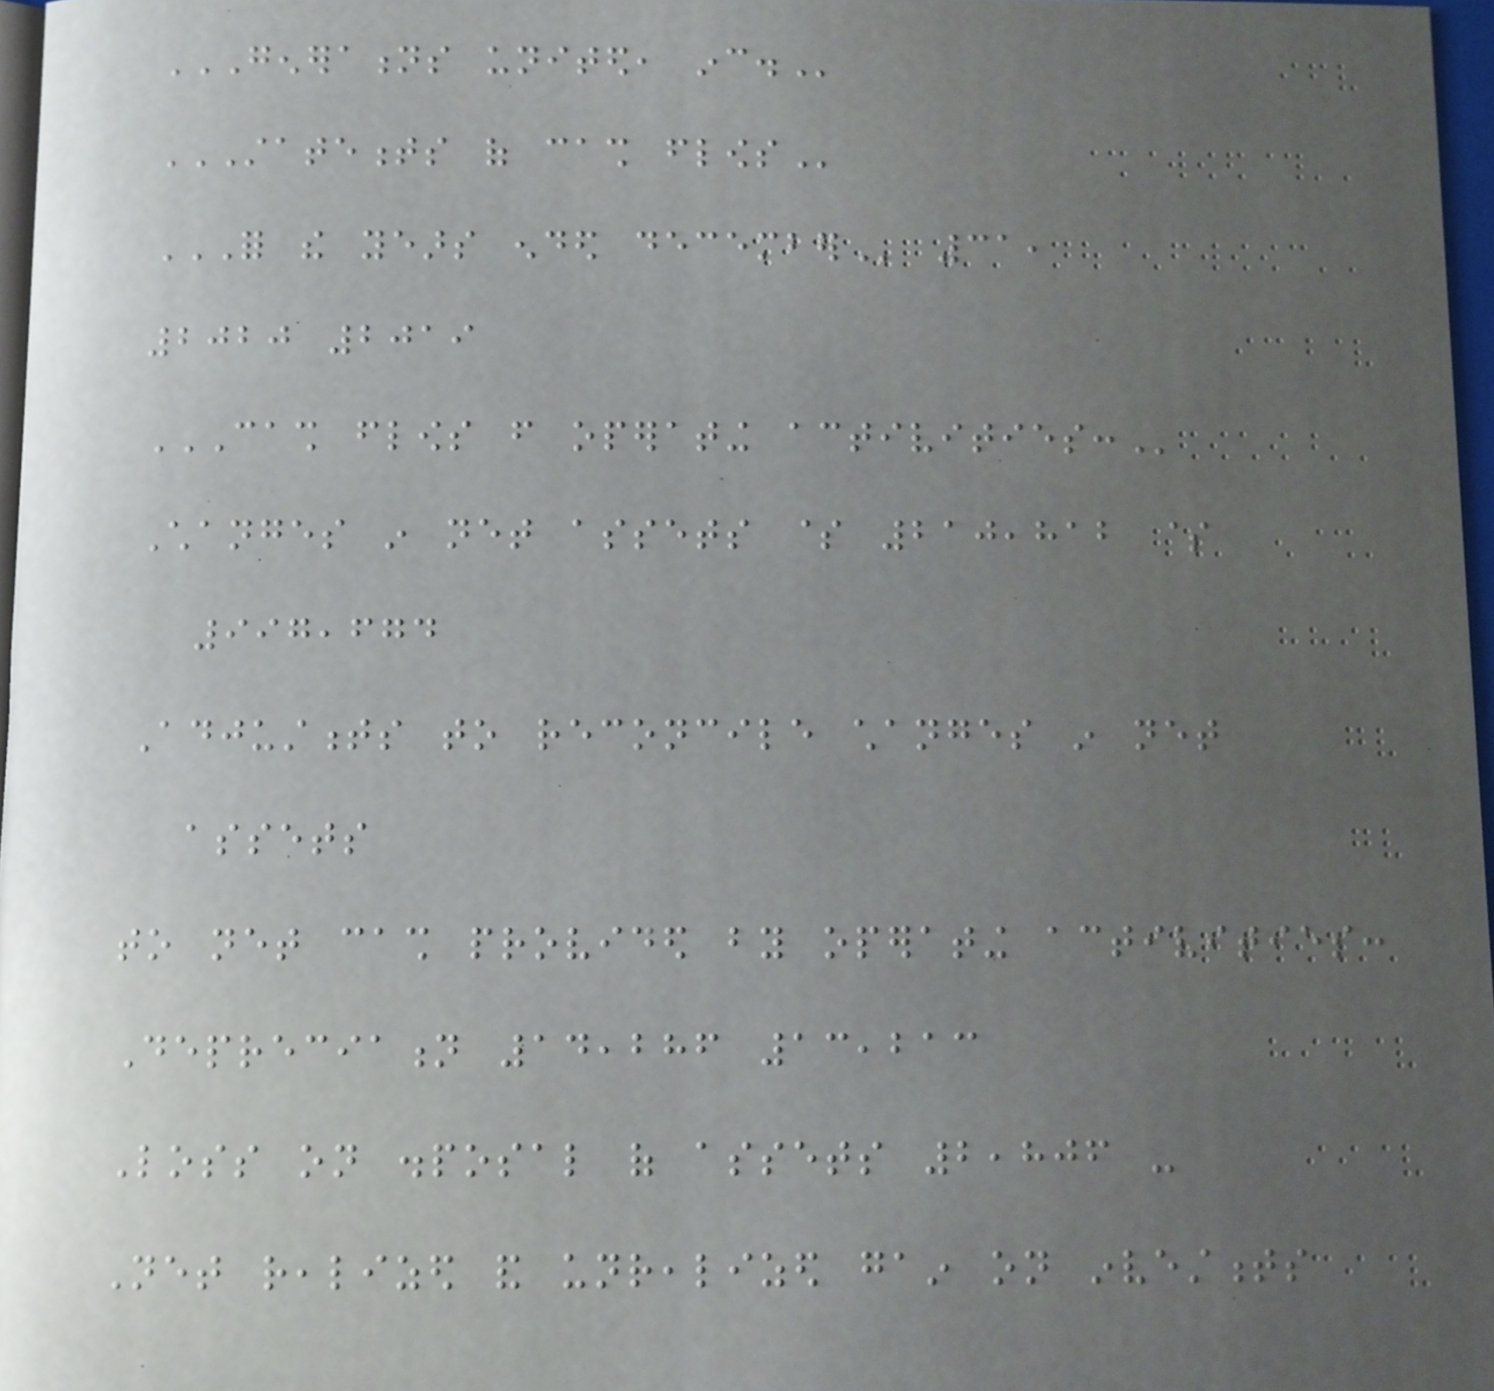GENERATIONS UNITED, INC.
STATEMENTS OF CASH FLOWS
FOR THE YEARS ENDED DECEMBER 31,
2020 2019
CASH FLOWS FROM OPERATING ACTIVITIES:
Changes in net assets $ 210,812 $
997,674
Adjustments to reconcile changes in net
assets
to net cash provided by operating activities:
Depreciation 14,286 13,213
Loss on disposal of assets 2,806 -
Net realized and unrealized gain on investments
